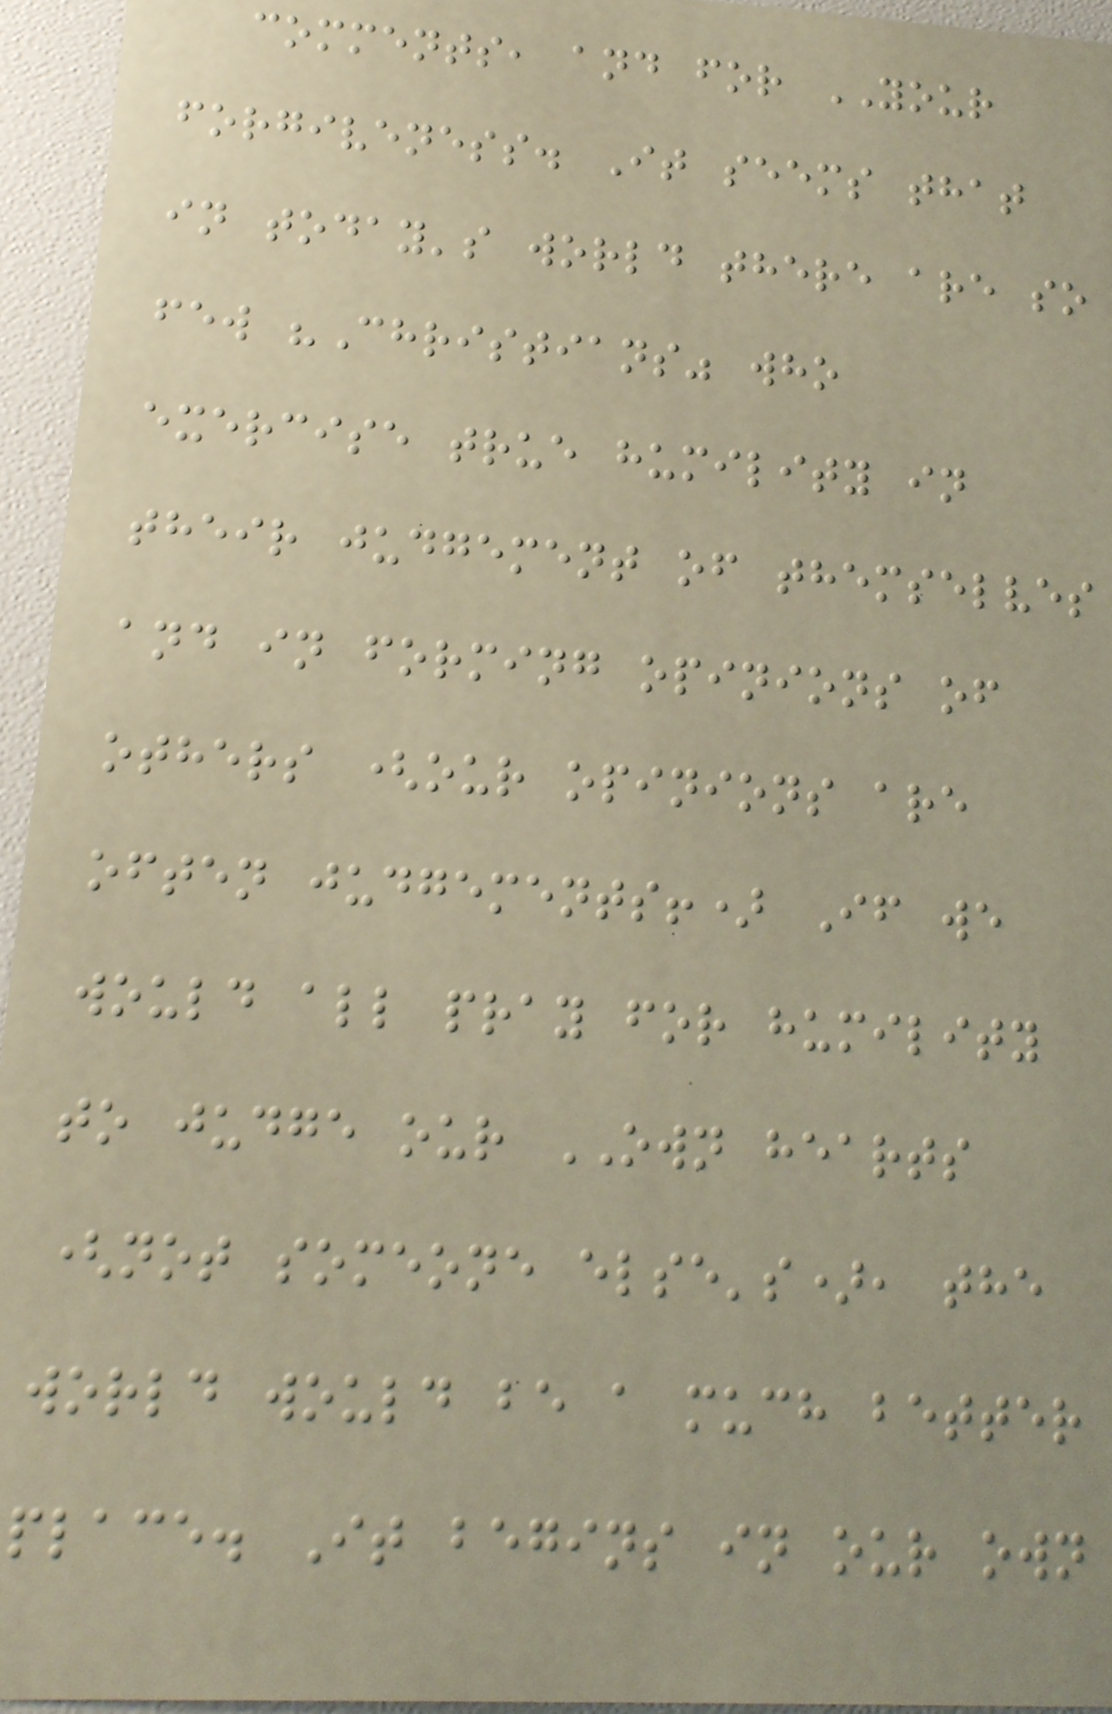comments, and for YOUR
forgiveness. It seems that
in today's world there are so
few "Christians" who
exercise true humility in
their judgement of themselves
and in forming opinions of
others (our opinions are
often judgements!) If we
would all pray for humility
to judge our OWN hearts
(not someone else's), the
world would be a much better
place. It begins in our own
